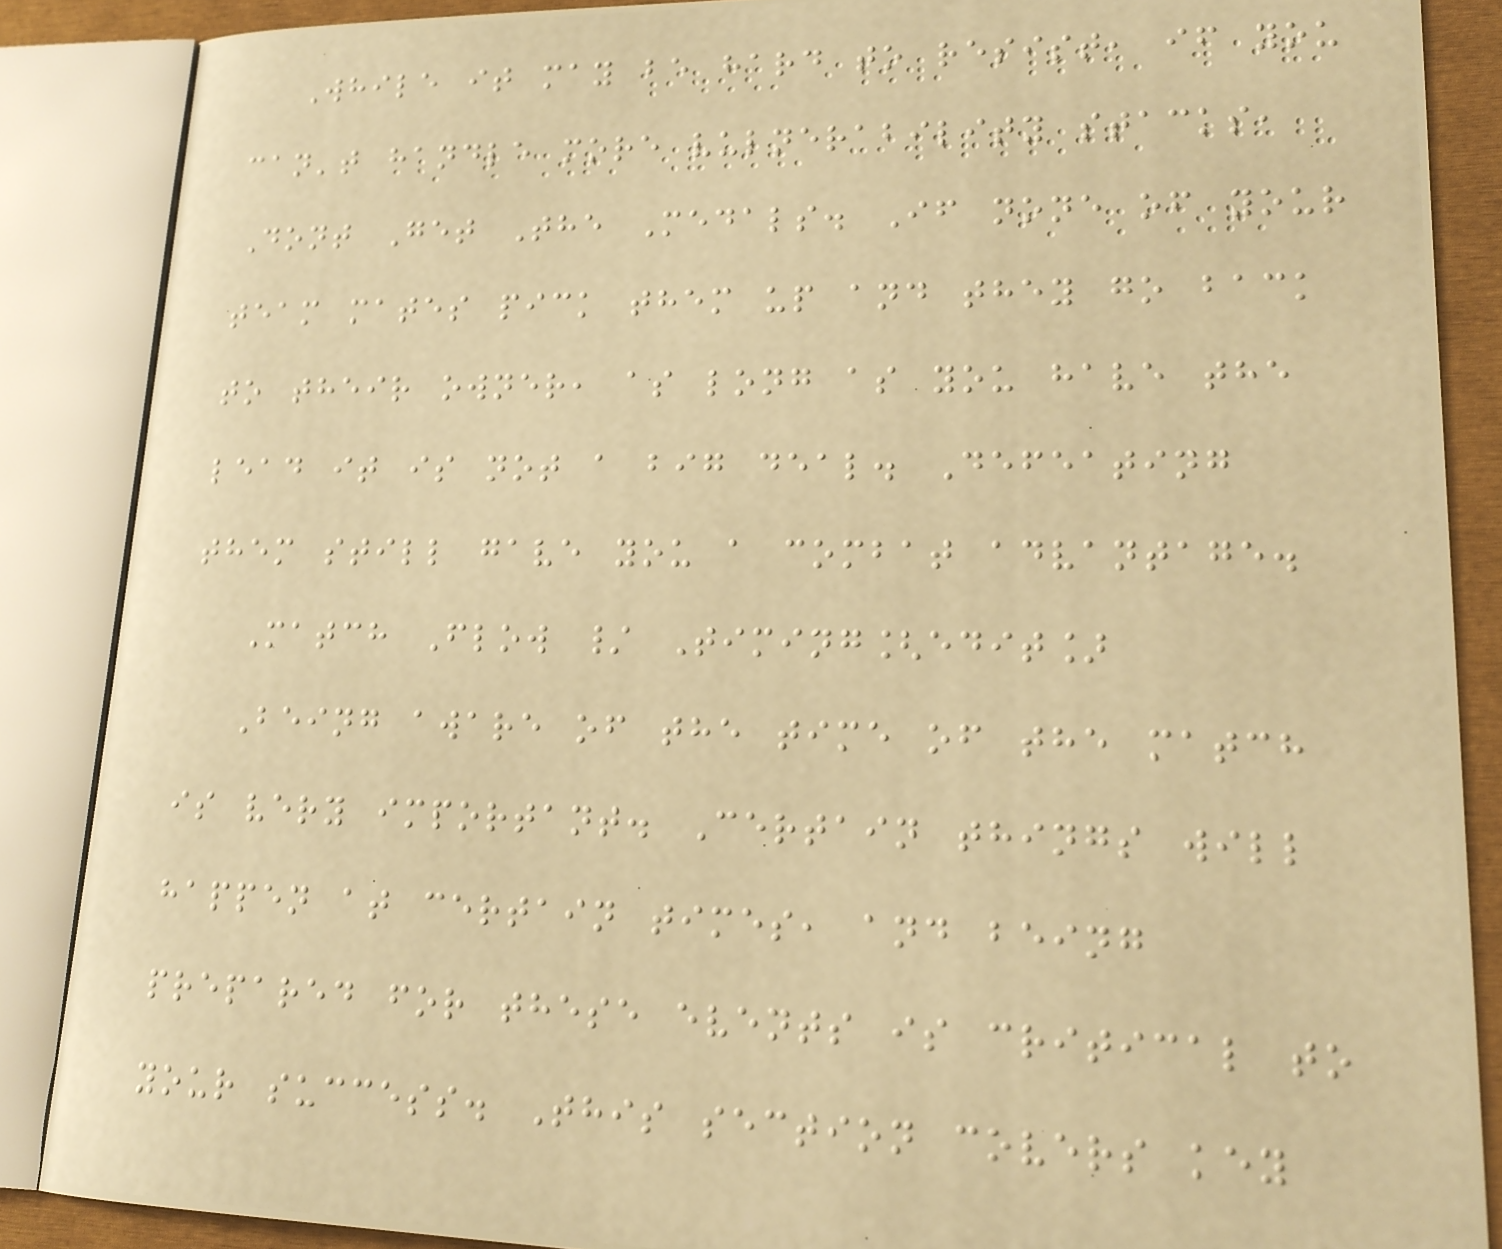While it may be hard to resist, if you
can't handle more vulnerability stacks,
Dont Get The Medals. If none of your
team mates pick them up and they go back
to their owner, as long as you have the
lead it is not a big deal. Defeating
them still gave you a combat advantage.
Match Flow / Timing[edit]
Being aware of the time of the match
is very important. Certain things will
happen at certain times, and being
prepared for these events is critical to
your success. This section covers key
